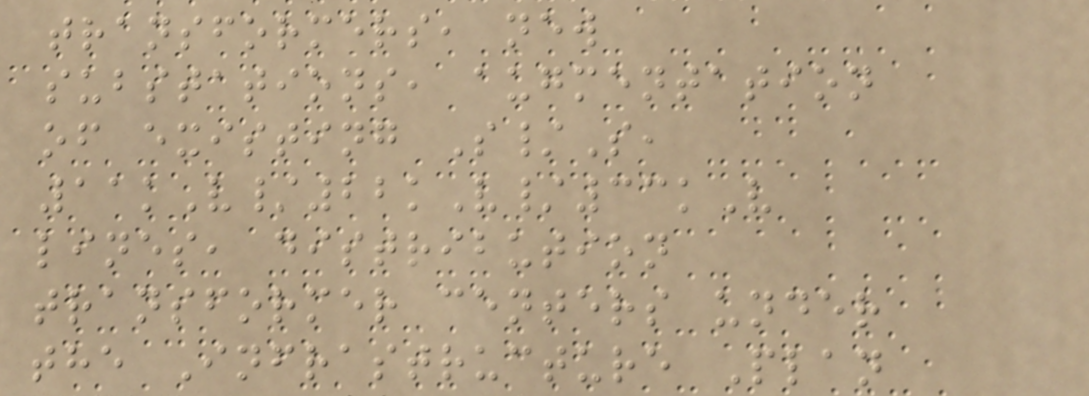transformers, new
substations, augmentation
of existing S/S,
11kV/22kV/33kV
lines, distribution
transformer centers under
the Infrastructure Plan
